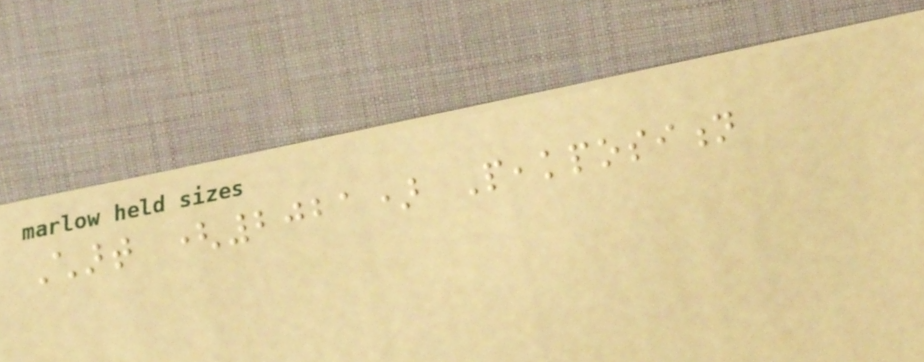Chart (2021) Peakposition
